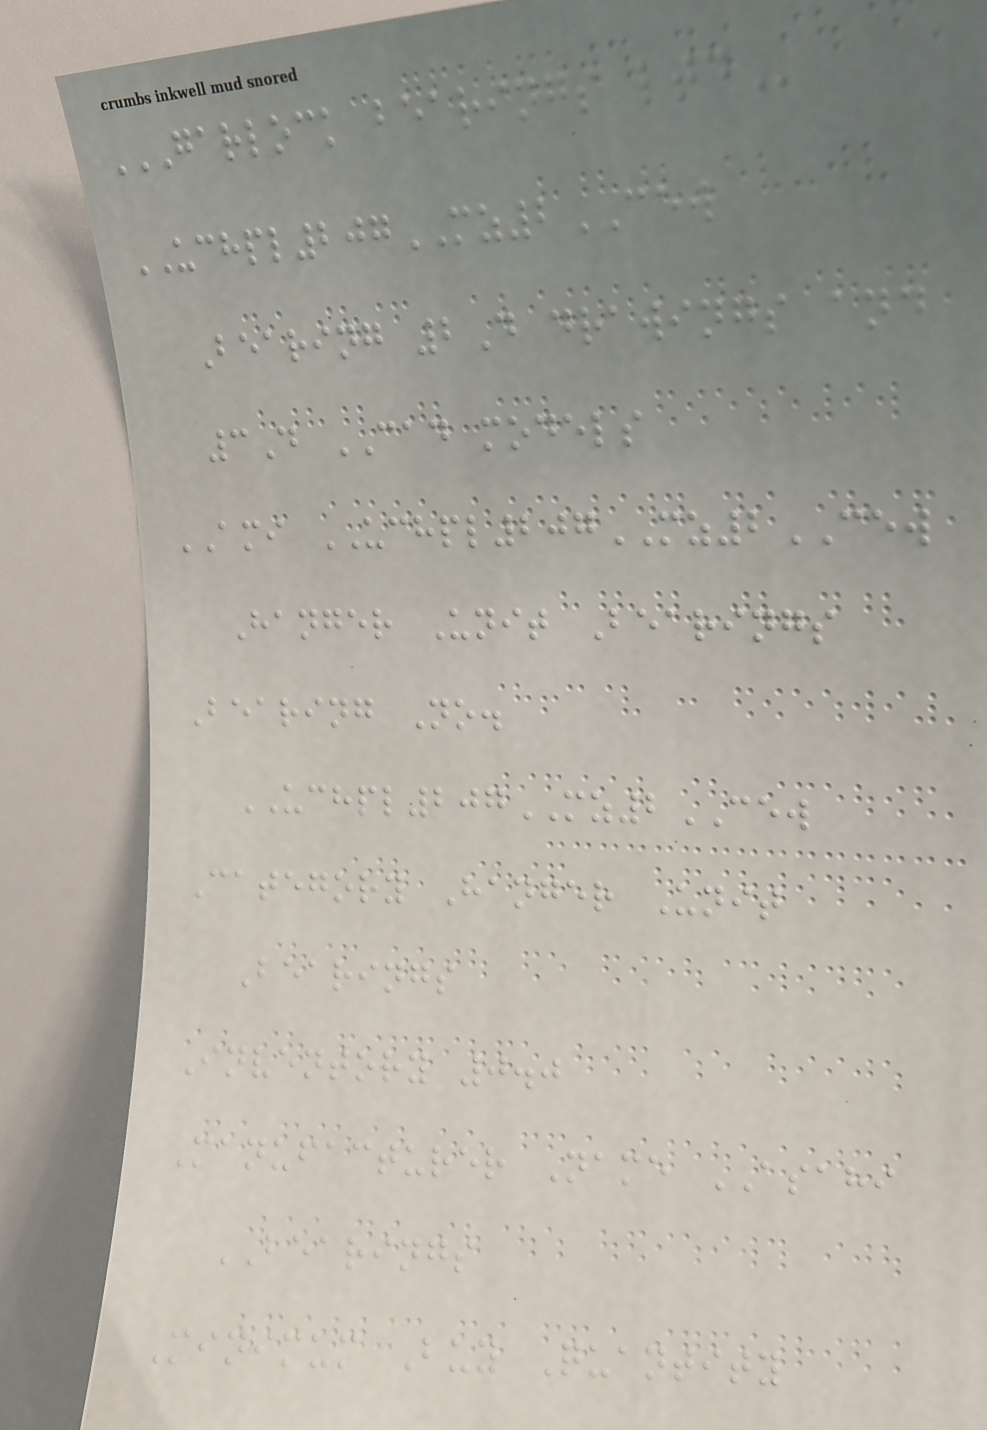GARLOCK BEARINGS LTD
UCHPL207MZ2CEW
Bearing 2D drawings and
3D CAD models
AMI UCHPL207MZ2CEW
Hanger Unit Bearings
Bearing No.
UCHPL207MZ2CEW
Category Hanger Unit
Bearings
Inventory 0.0
Manufacturer Name ASAHI
BEARINGS
Minimum Buy Quantity
